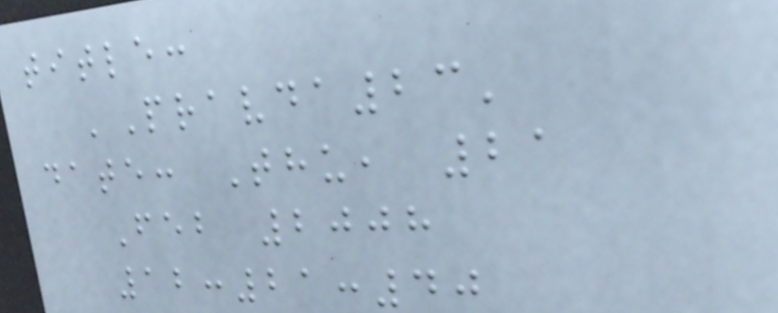title:
'Pravda23'
date: Thu, 21
Feb 2008
12:21:40
